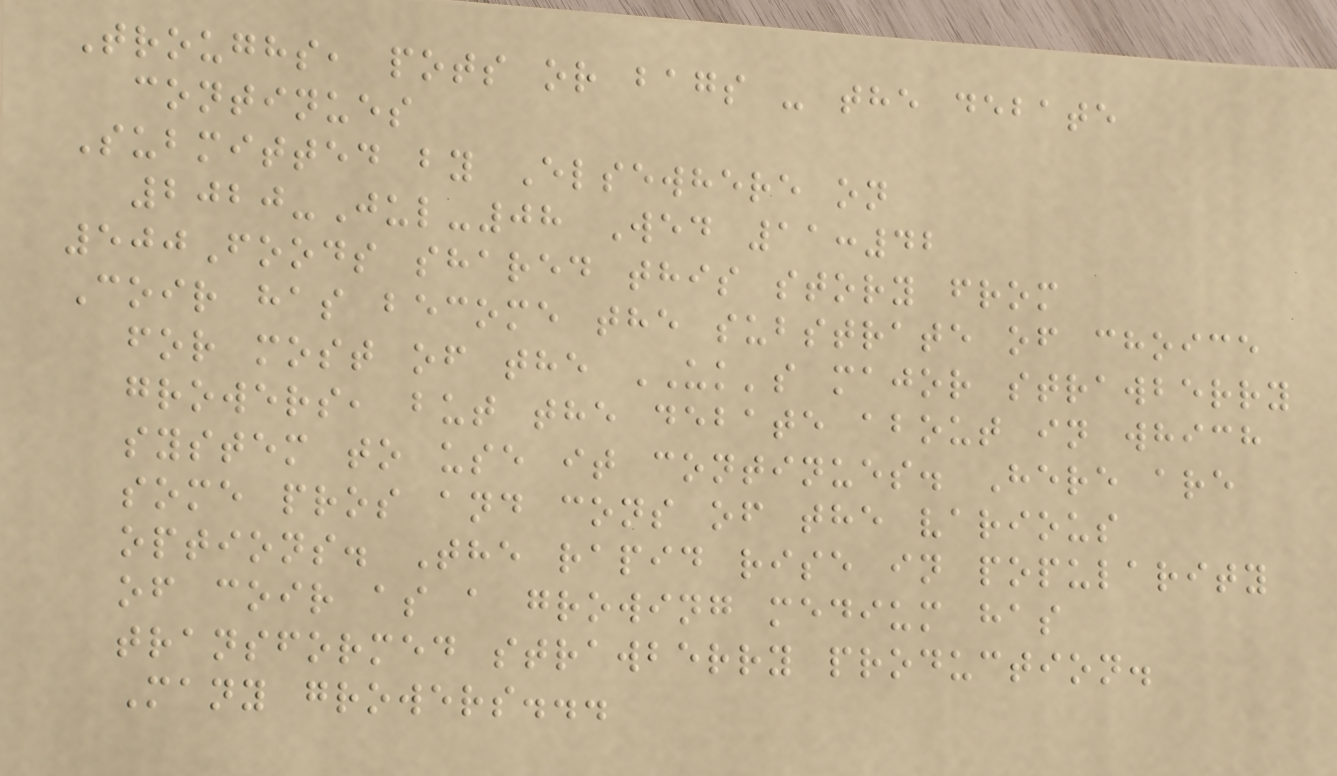Troughs, pots or bags - the debate
continues
Submitted by Elsewhere on
2020-Jul-08 Wed 11:42
500Foods shared this story from
Coir has become the substrate of choice
for most of the UK's major strawberry
growers, but the debate about in which
system to use it continues. Here are
some pros and cons of the various
options. The rapid rise in popularity
of coir as a growing medium has
transformed strawberry production.
Many growers...
